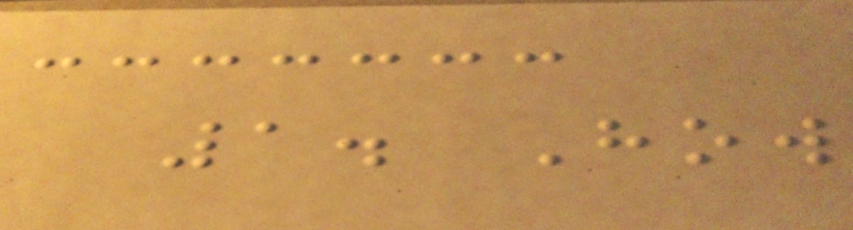1. How
